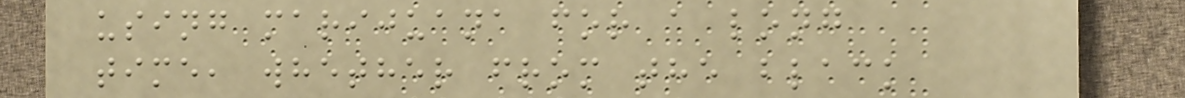using marijuana for a long
time, whether from the black
